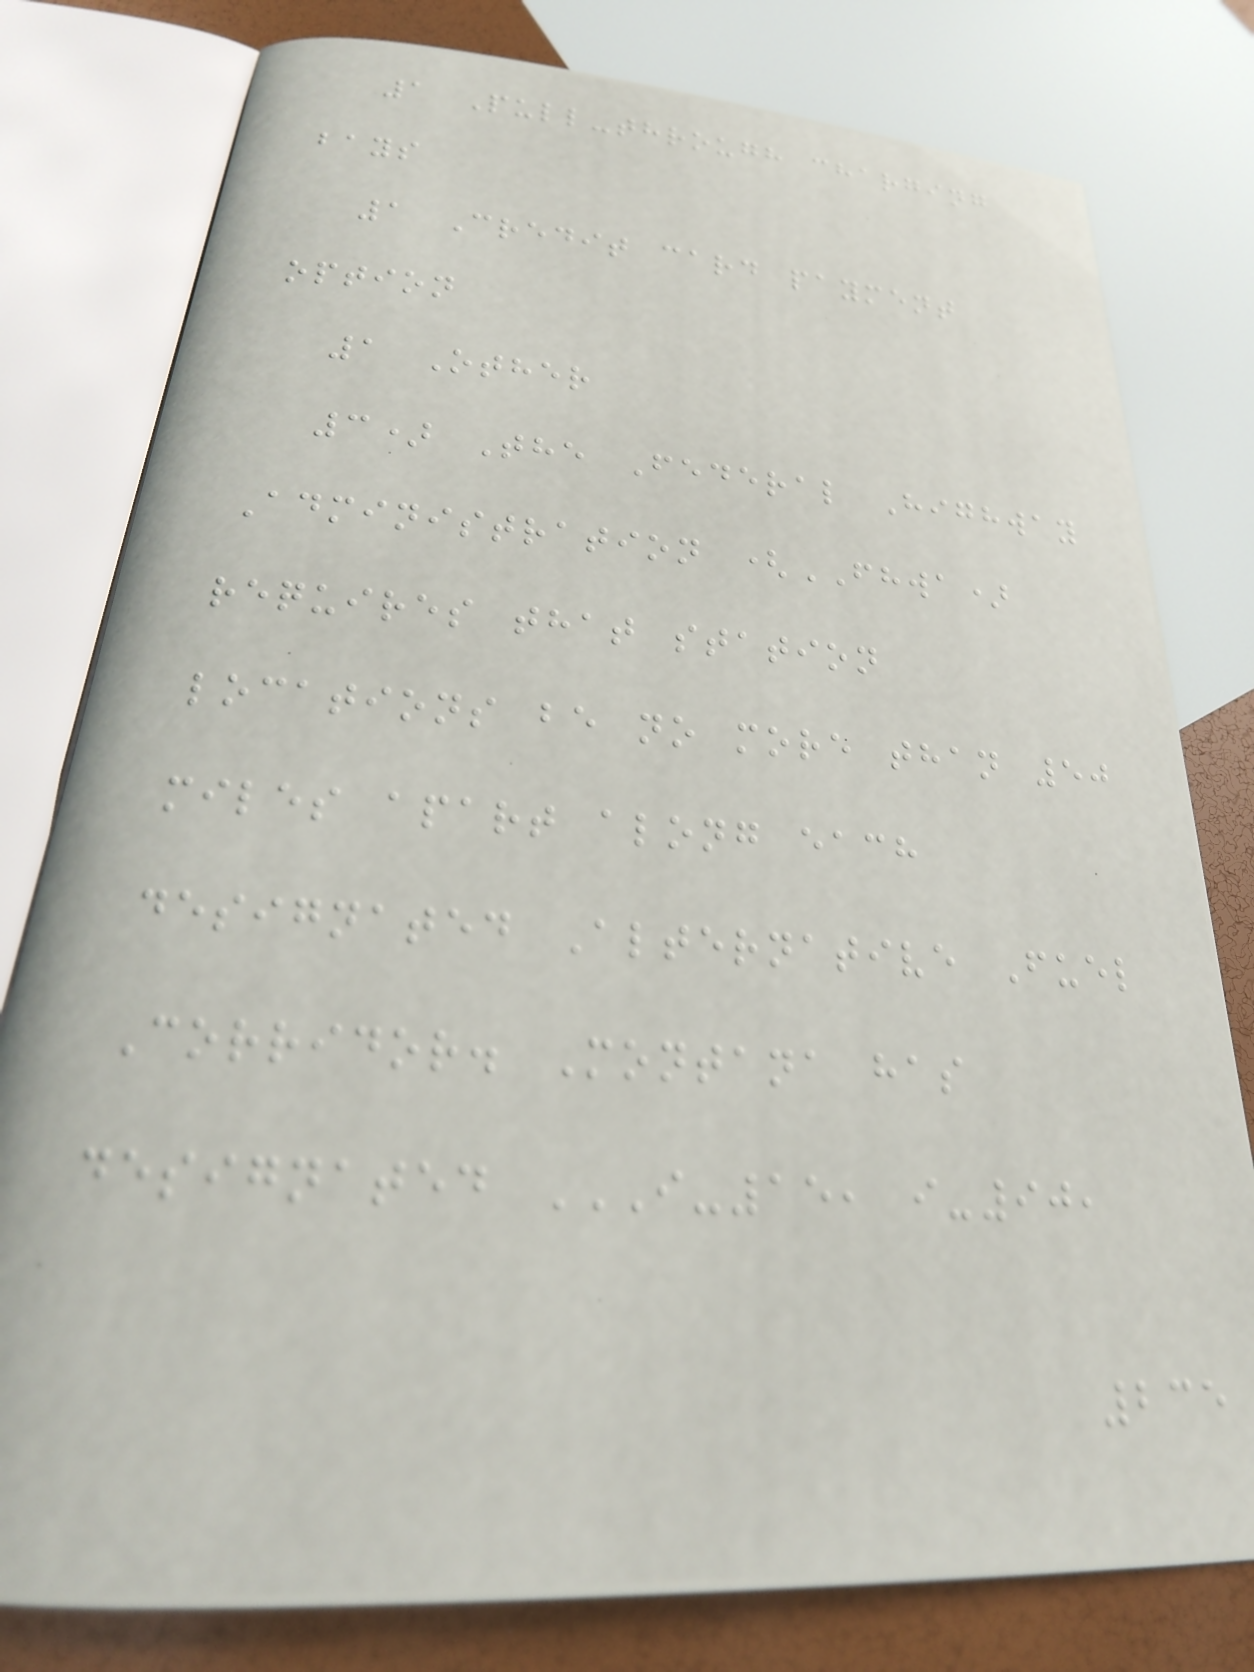1 Pull-through charging
bays
1 Credit card payment
option
1 Other
3) The Federal Highway
Administration (FHWA)
requires that station
locations be no more than 50
miles apart along each
designated Alternative Fuel
Corridor. Montana has
designated I-15, I-90,
235
